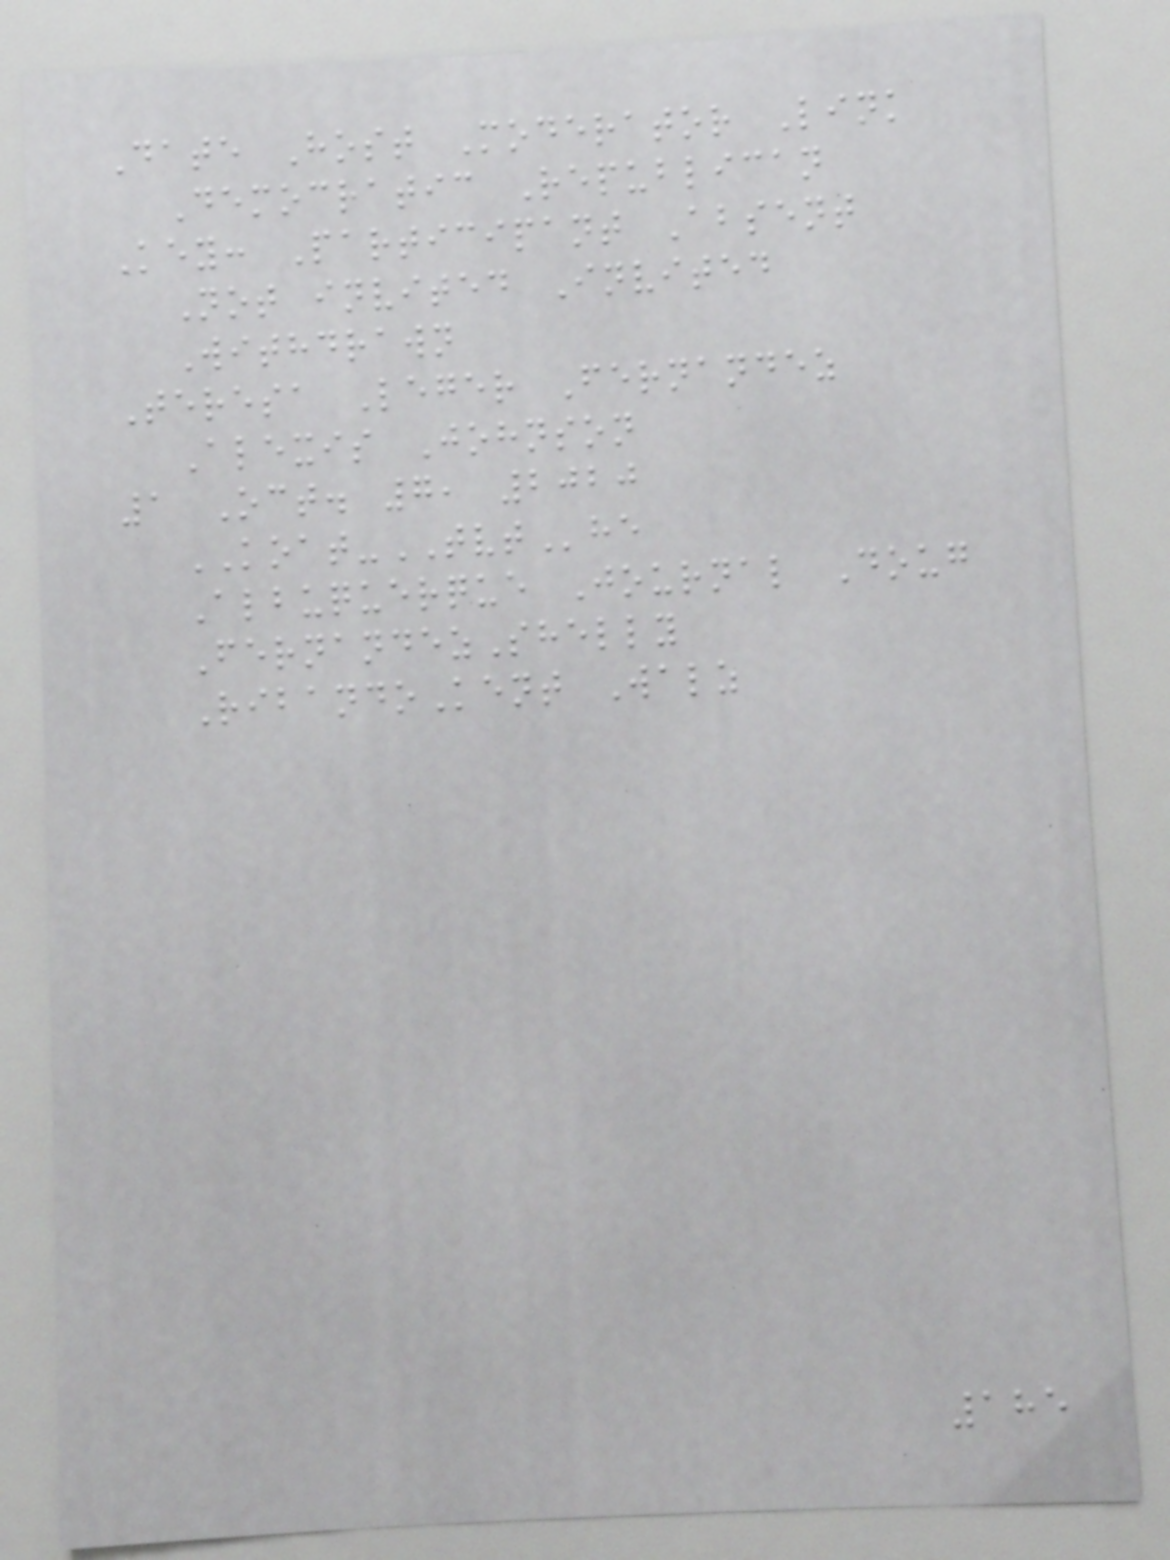Date Host Moderator Link
Democratic Republican
Key: Participant Absent
Not invited Invited
Withdrawn
Teresa Leger Fernandez
Alexis Johnson
1 Oct. 7, 2020
KOAT-TVThe
Albuquerque Journal Doug
FernandezShelly
RibandoKent Walz
185
